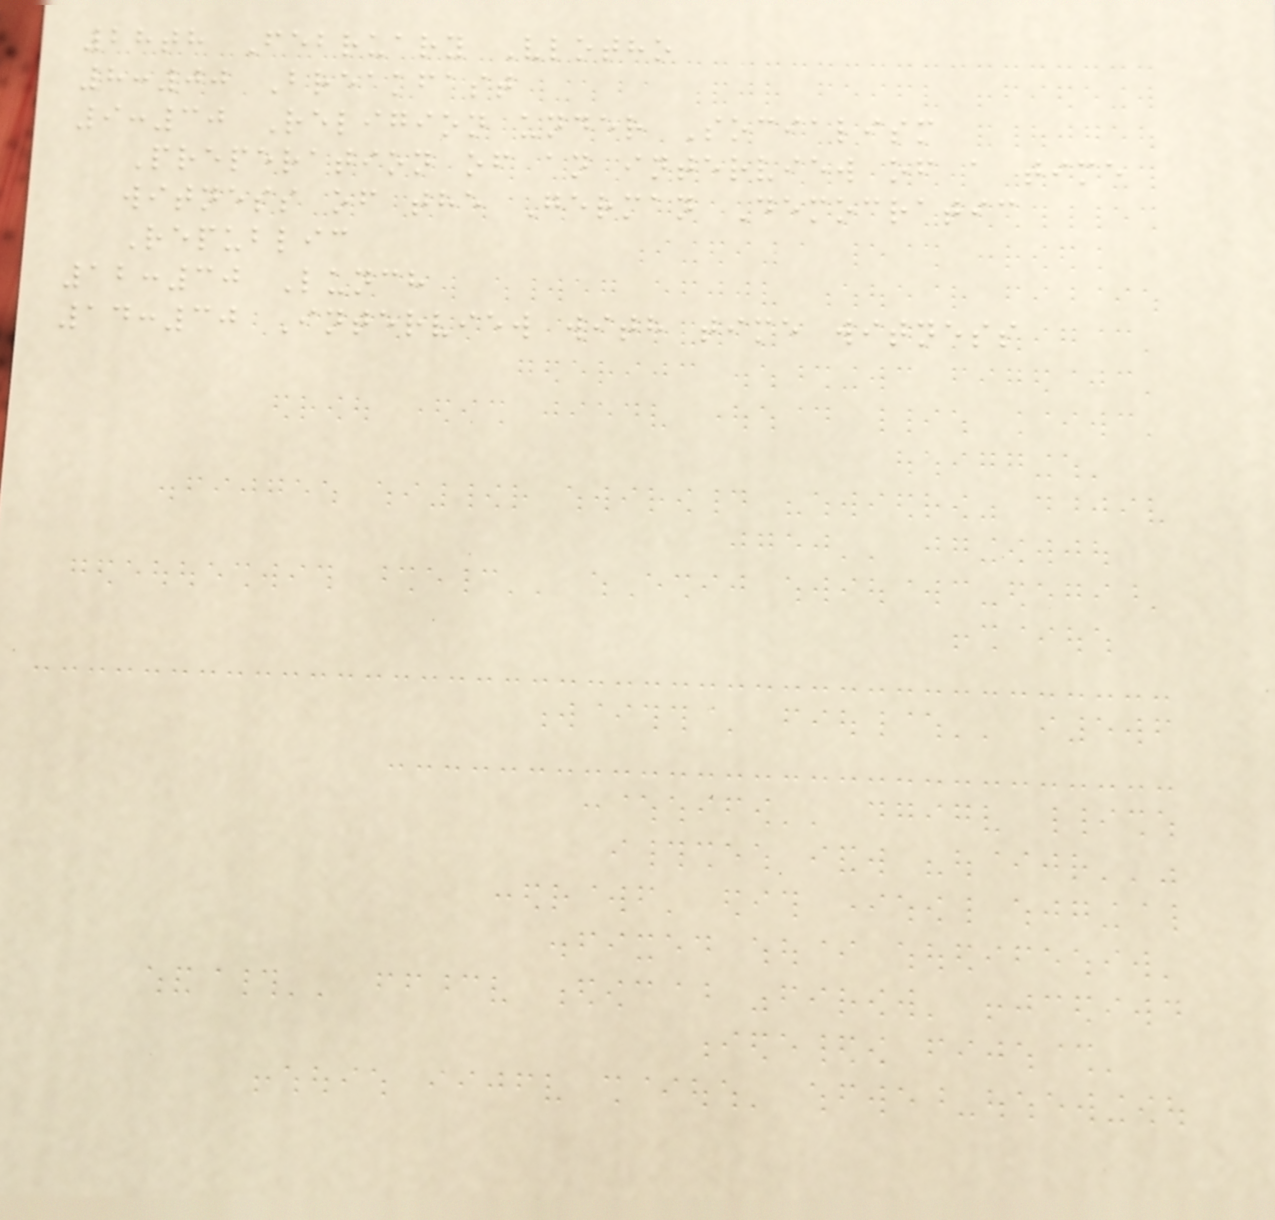28th February Vlotho
8:00 Breakfast
9:30 Religion under Socialism
Preperation of an interview of a time
witness of the German Democratic
Republic
12:30 Lunch
14:30 Interview with time witness
